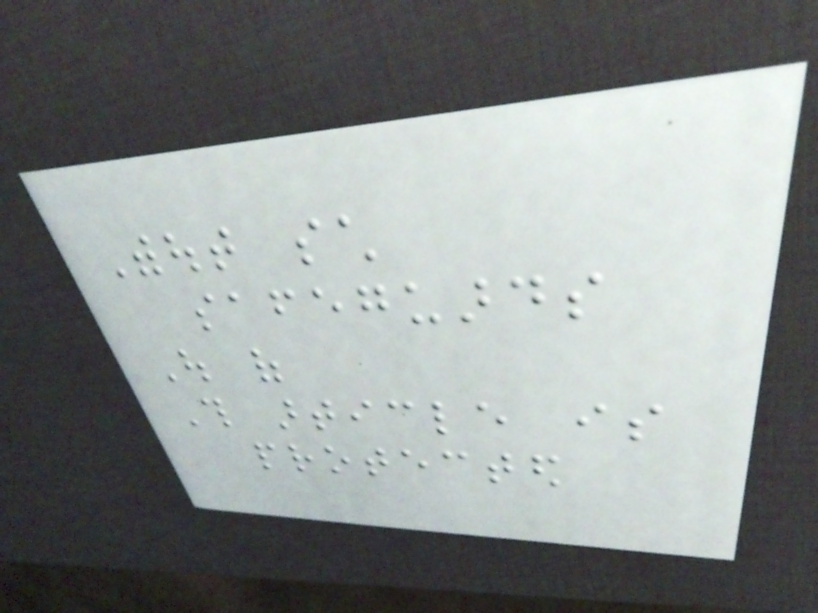Without such
safeguards
Out of
This article is
protected
